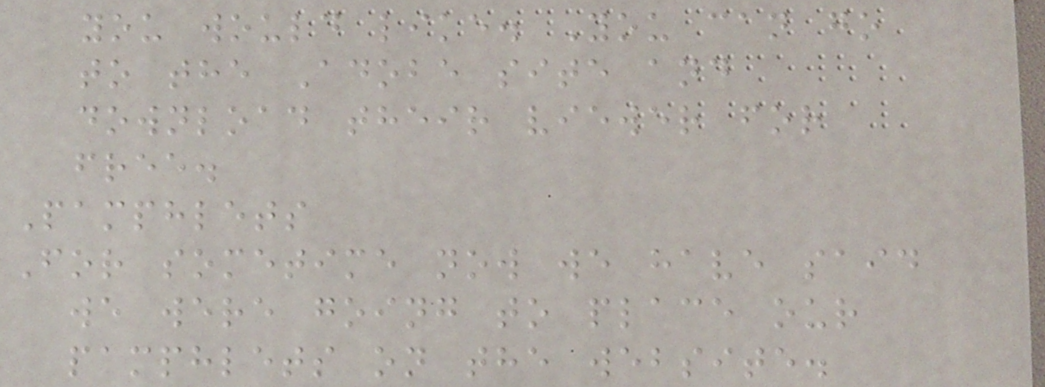you would like. You can go
to the Adobe site and
download their viewer for
free.
Pamphlets
For sometime now we have said
we were going to place our
pamphlets on the website.
